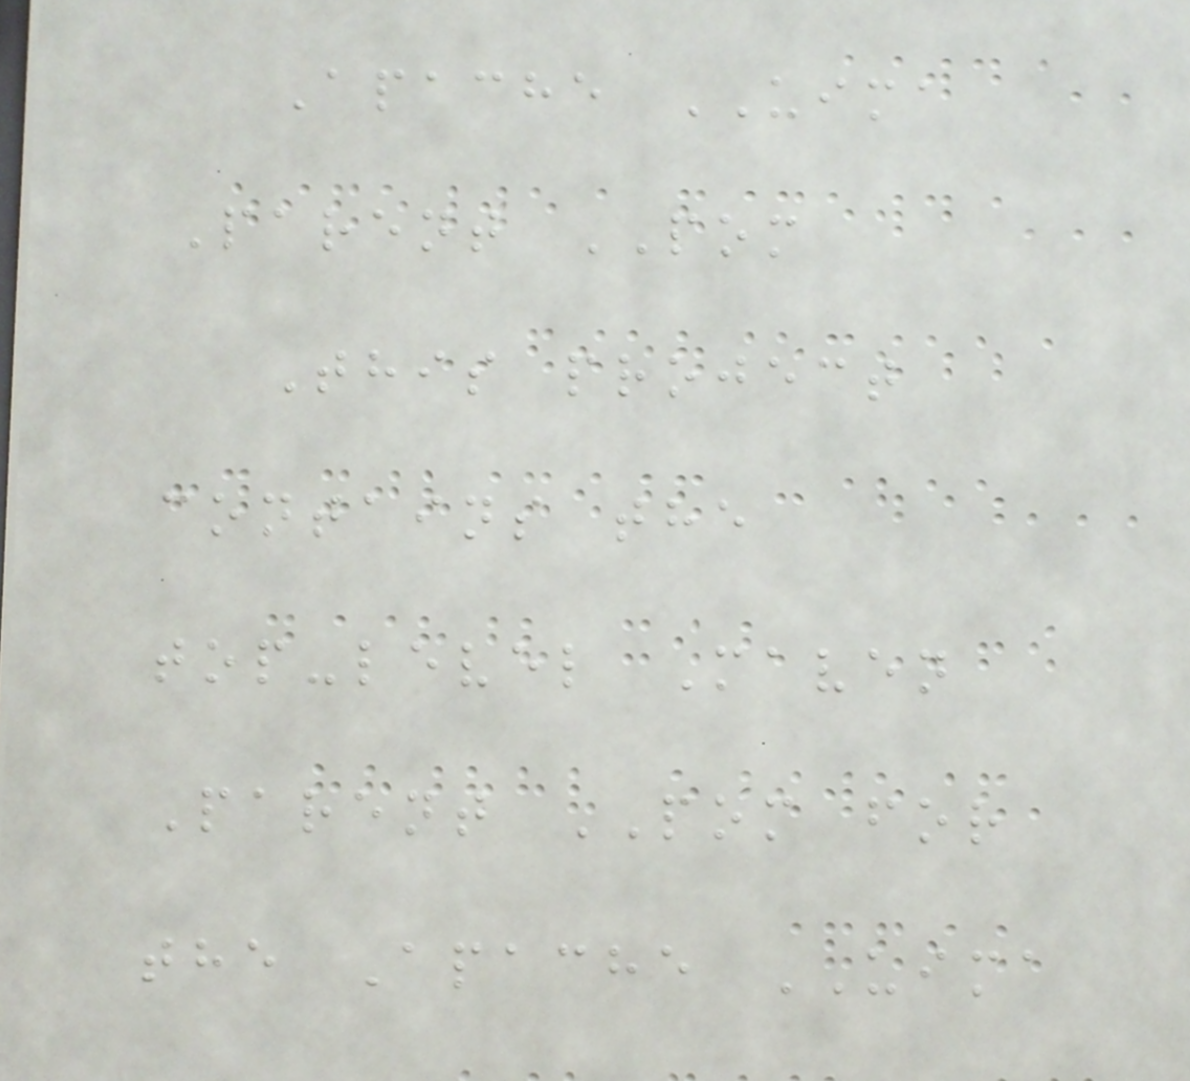Apache UIMA
Parent POM
This project
contains the
top-level Maven
Parent POM for
the Apache UIMA
